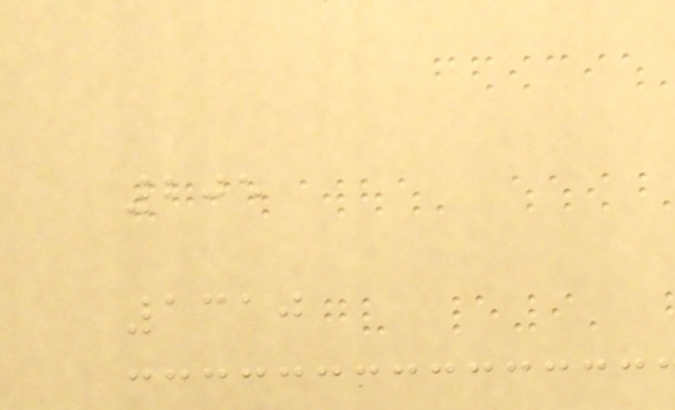205
1310
